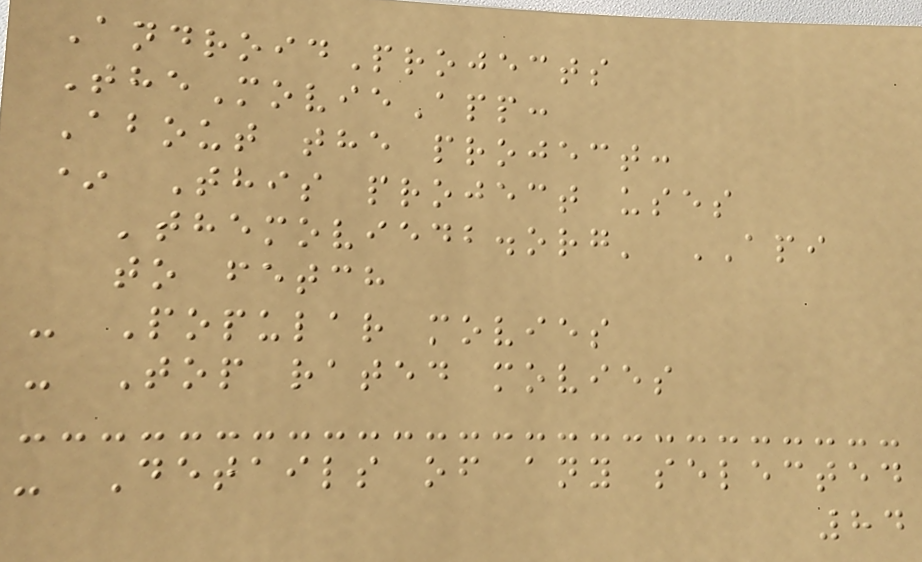AndroidProjects
TheMovieApp:
About the project:
* This project uses
'themoviedb.org' API
to fetch
- Popular movies
- Top rated movies
- Details of any selected
84
